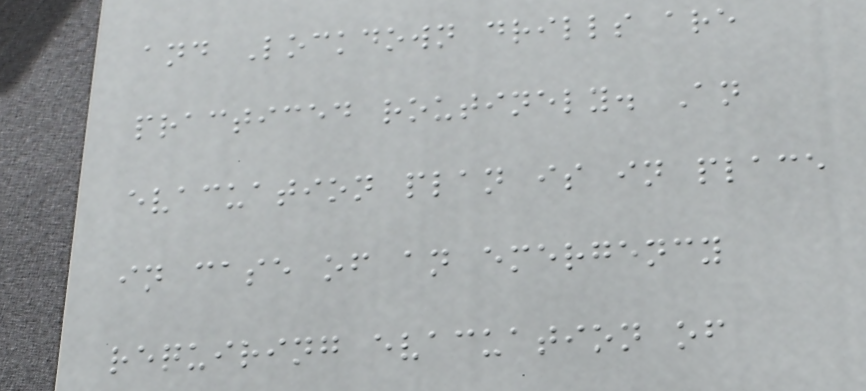and Lockdown drills are
practiced routinely. An
evacuation plan is in place
in case of an emergency
requiring evacuation of
